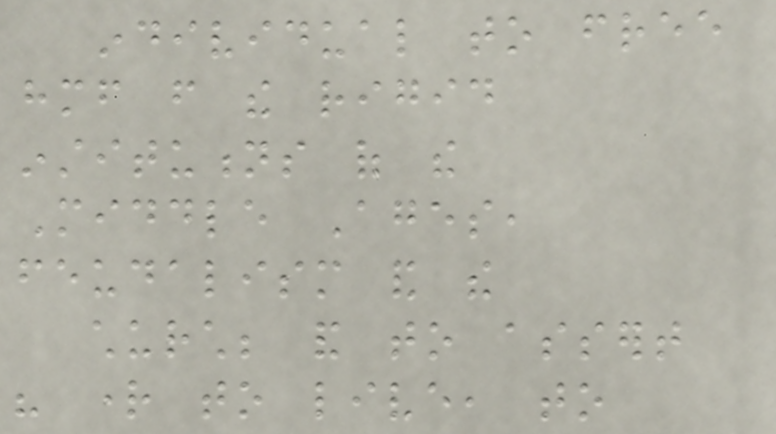individual to free
himself from the rigid
institutions of the
Middle Ages,
feudalism and the
church; and to assert
his right to live, to
